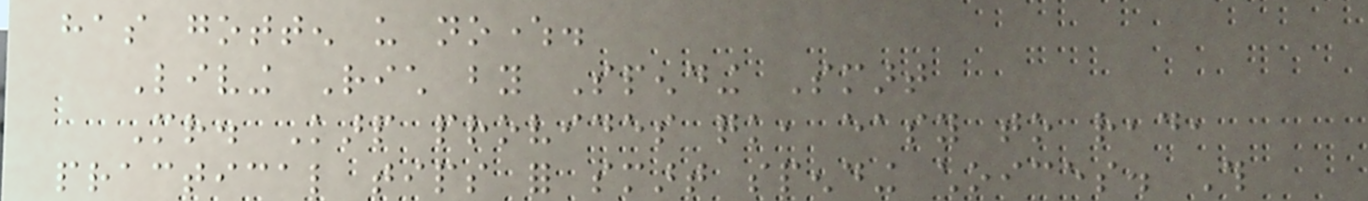has gotten us nowhere.
Living Rich by Spending Smart
Mr. Karp provides quick, easy to read,
practical tips for smart spending choices. This
